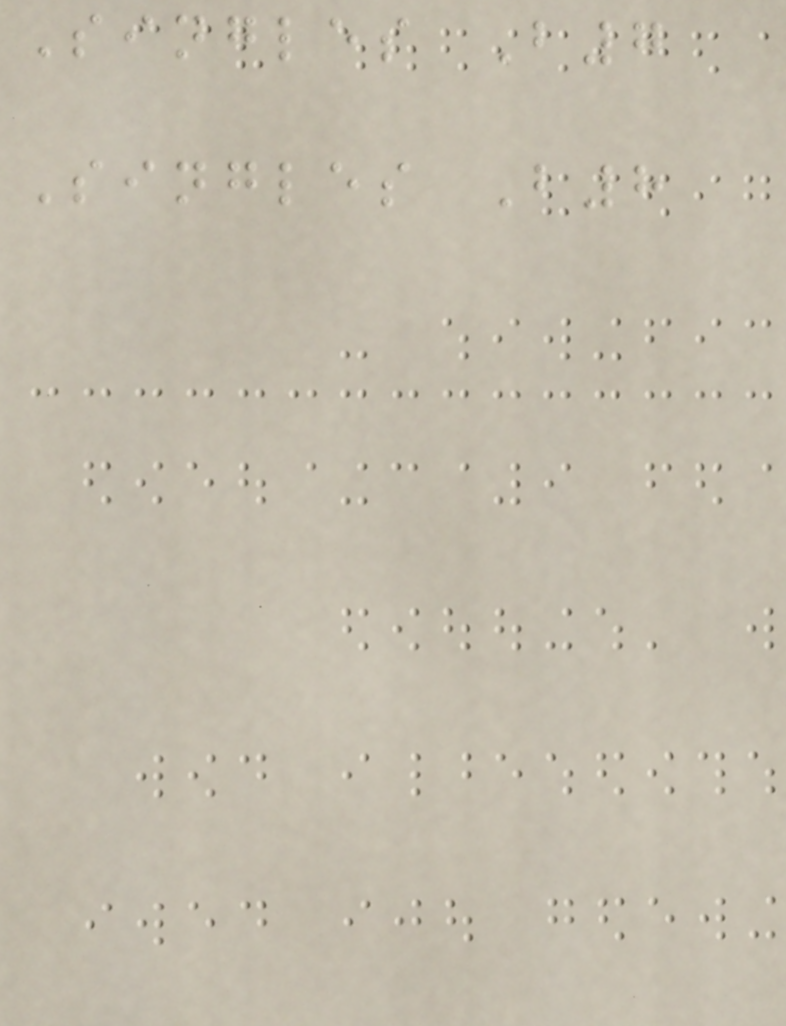Singles B7
Singles B8
